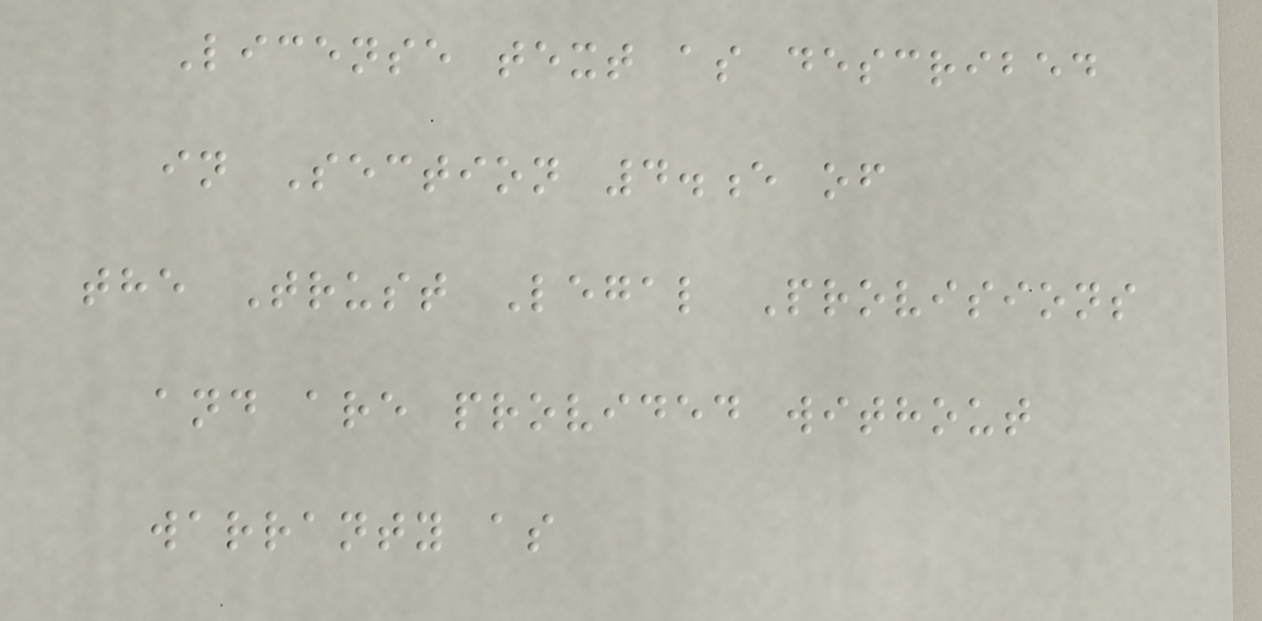License text as described
in Section 4.e of
the Trust Legal Provisions
and are provided without
warranty as
